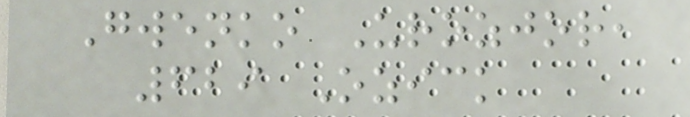Gwenko Urozjor,
629 Ozick
